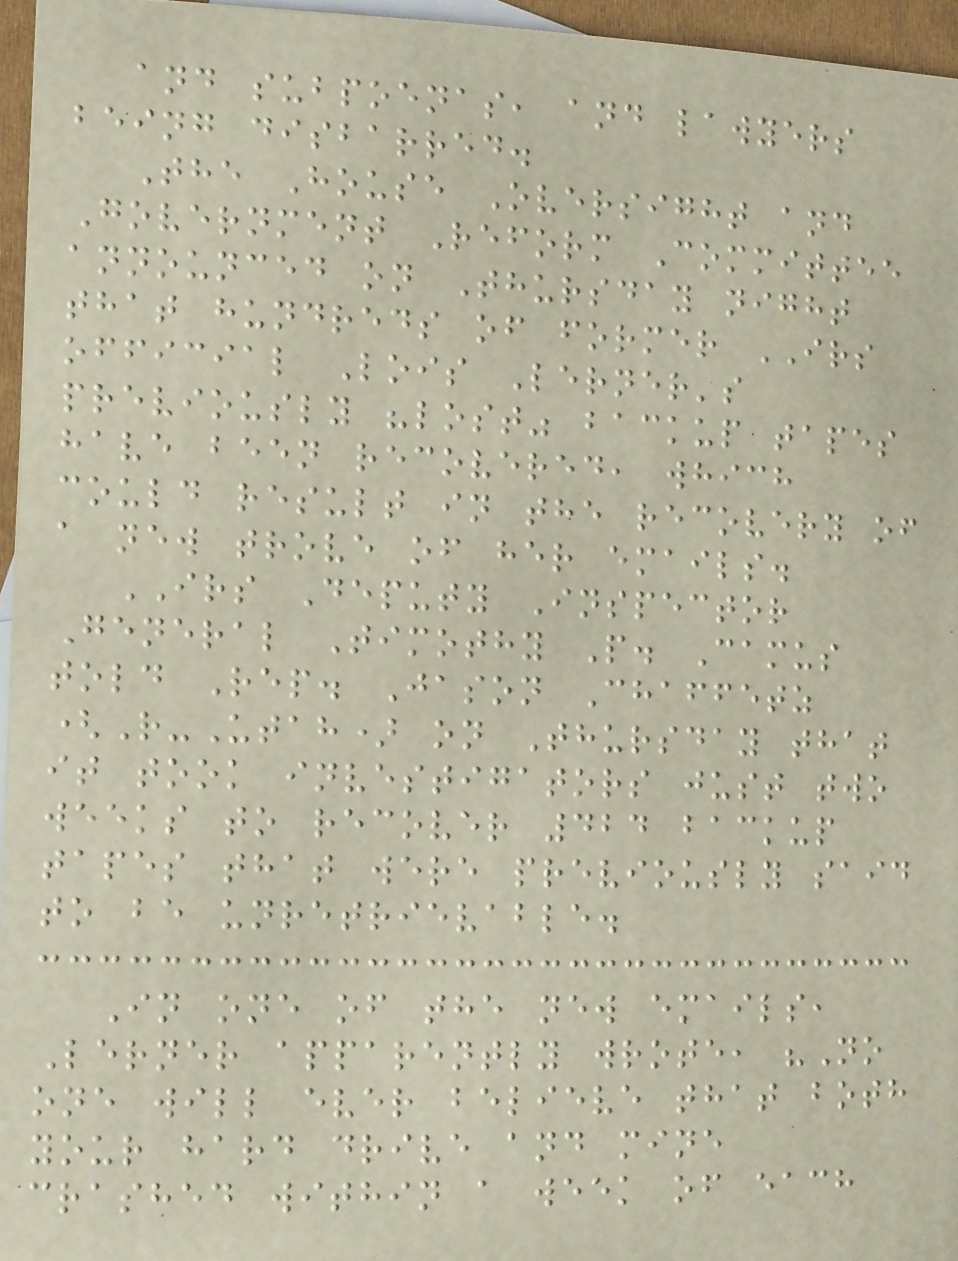and subpoenas, and lawyers
being disbarred.
The House Oversight and
Government Reform Committee
announced on Thursday night
that hundreds of former IRS
official Lois Lerner's
previously "lost" backup tapes
have been recovered, which
could result in the recovery of
a new trove of her emails.
IRS Deputy Inspector
General Timothy P. Camus
told Rep. Jason Chaffetz
(R-Utah) on Thursday that
it took investigators just two
weeks to recover 424 backup
tapes that were previously said
to be unretrievable.
In one of the new emails,
Lerner apparently wrote, "No
one will ever believe that both
your hard drive and mine
crashed within a week of each
